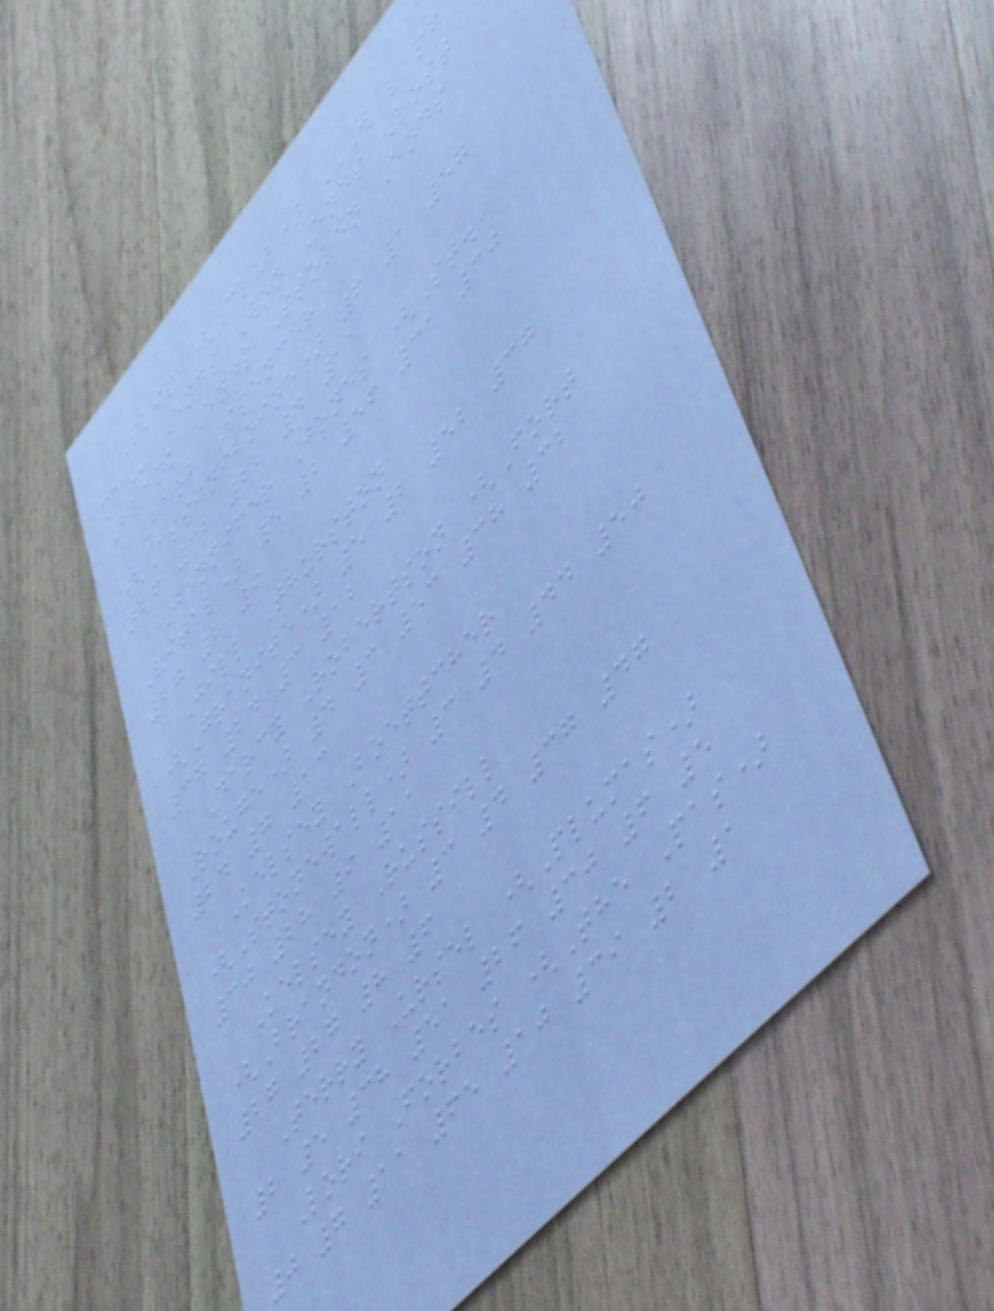Skip (Club) W L PF
PA Ends Won Ends Lost
Blank Ends Stolen Ends
Barb Spencer
(Assiniboine) 6 1 57
26 32 22 4 11
Jennifer Jones (St.
Vital) 5 2 56 31 30
27 2 9
Jill Thurston
(Granite) 5 2 52 37
37 24 3 12
Darcy Robertson (Fort
Rouge) 4 3 53 38 32
24 7 13
Kelsey Boettcher
(Stonewall) 3 4 44 50
30 28 9 11
Kelsey Russill
(Brandon) 3 4 37 47
27 27 8 6
Terry Ursel (Plumas)
2 5 38 51 26 30 6 5
Lori Forbes (The Pas)
0 7 11 65 10 39 2 1
